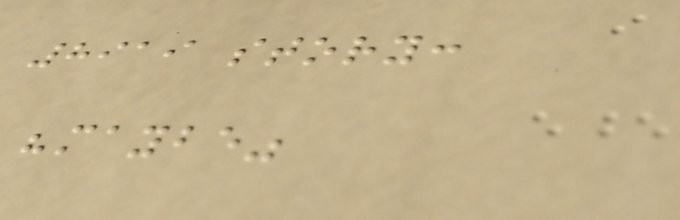8919 story:
"maybe"
